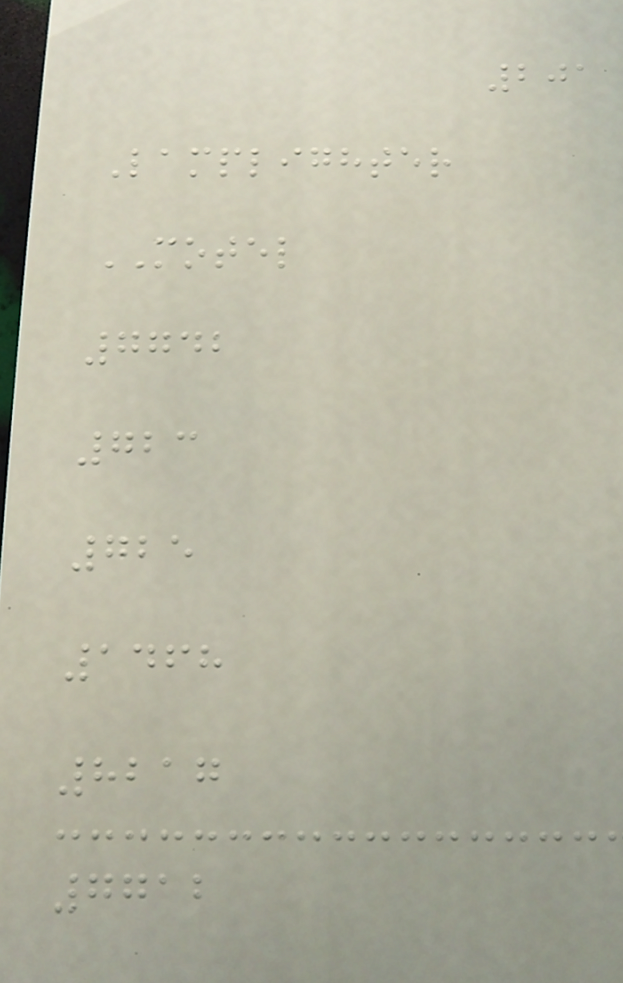201
Lamplighter
MOTEL
7742
723
725
1468
8217
7712
